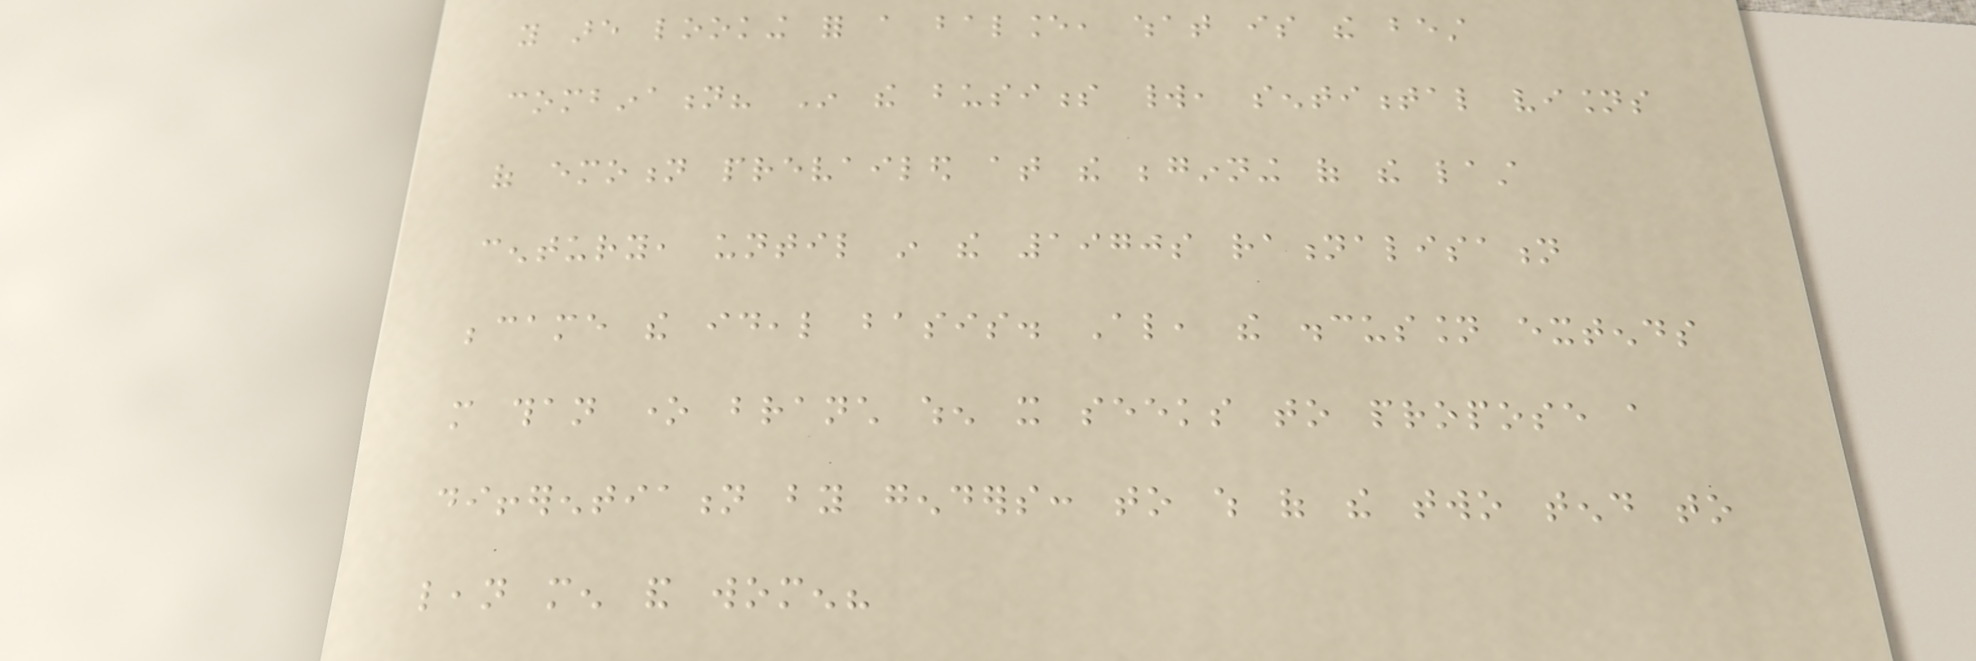you are looking for a balance, what is the best
combination? In the business world, sentimental visions
of emotion prevailed at the beginning of the last
century, until in the 1970s rationalisation
became the ideal basis. Also, the discussion extends
more than one branch when it seeks to propose a
differentiation by genders: to which of the two tend to
lean men and women?
